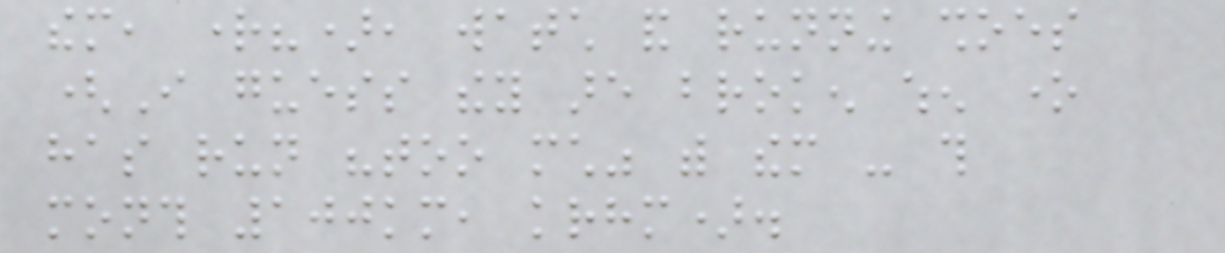them, right?), watch and running shoes
(I guess they are broken when one
has run "too much" with them - this
month 100km, krhm).
